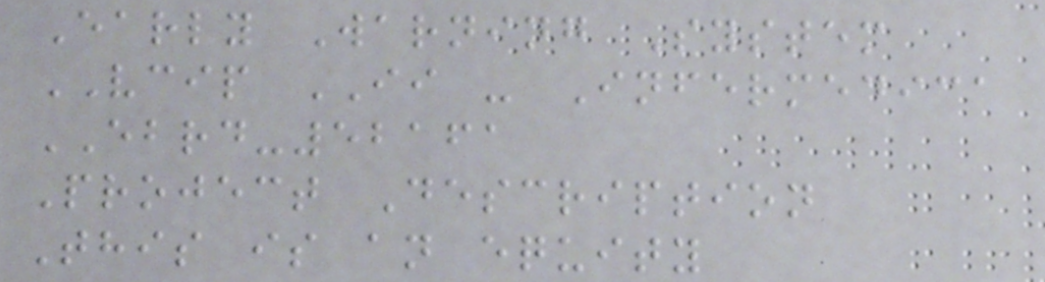Early Warning System
VCIP II - Infermedica
EBRD-52161
Project Description
This is an equity
